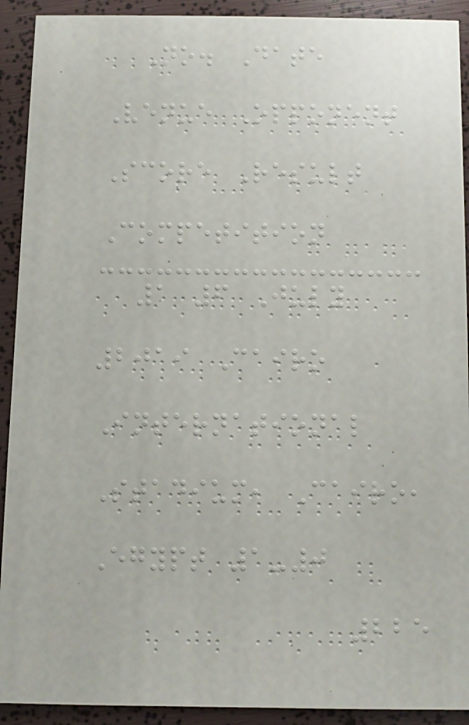No. Date
Venue Opponent
Score Result
Competition
1 6 July
2019 Cairo
International
Stadium, Cairo,
Egypt 1-0
225
